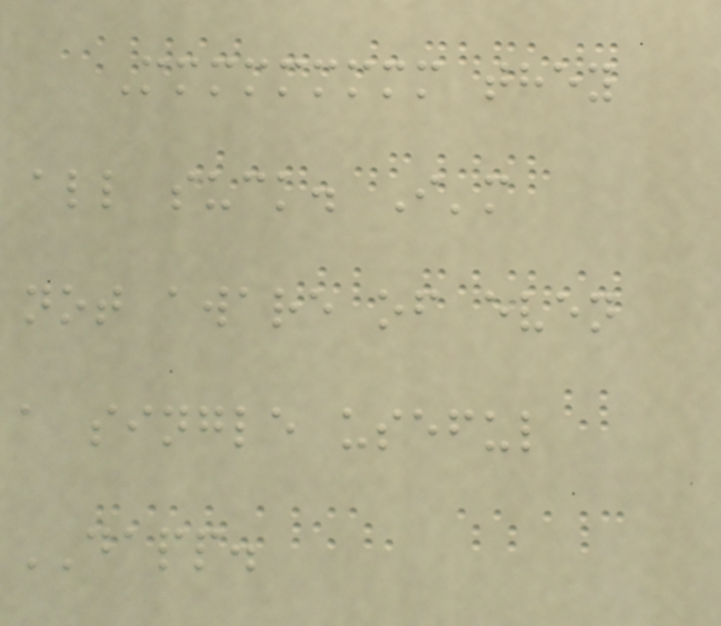Mmmmmmmmm they
all suck. I'm
not aware of even
a single useful
DAPP.
